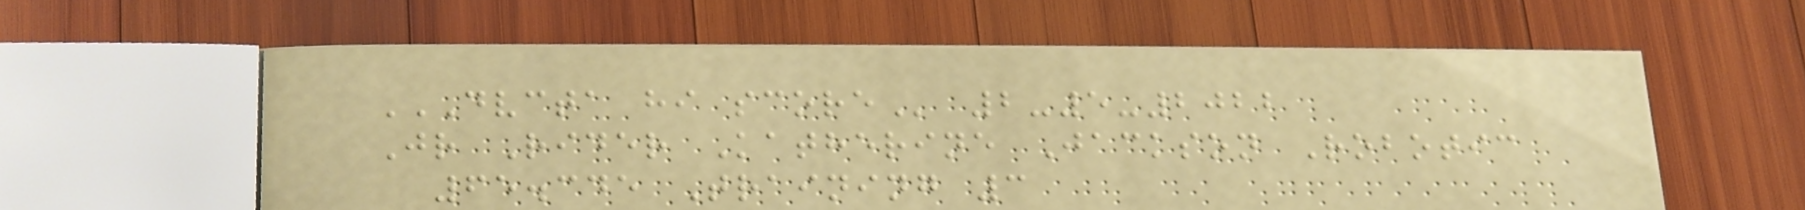DVCTA HI SCORE 2-5-2022
Jr Rider Katherine Jackson Robotic
65.345 Training 3
